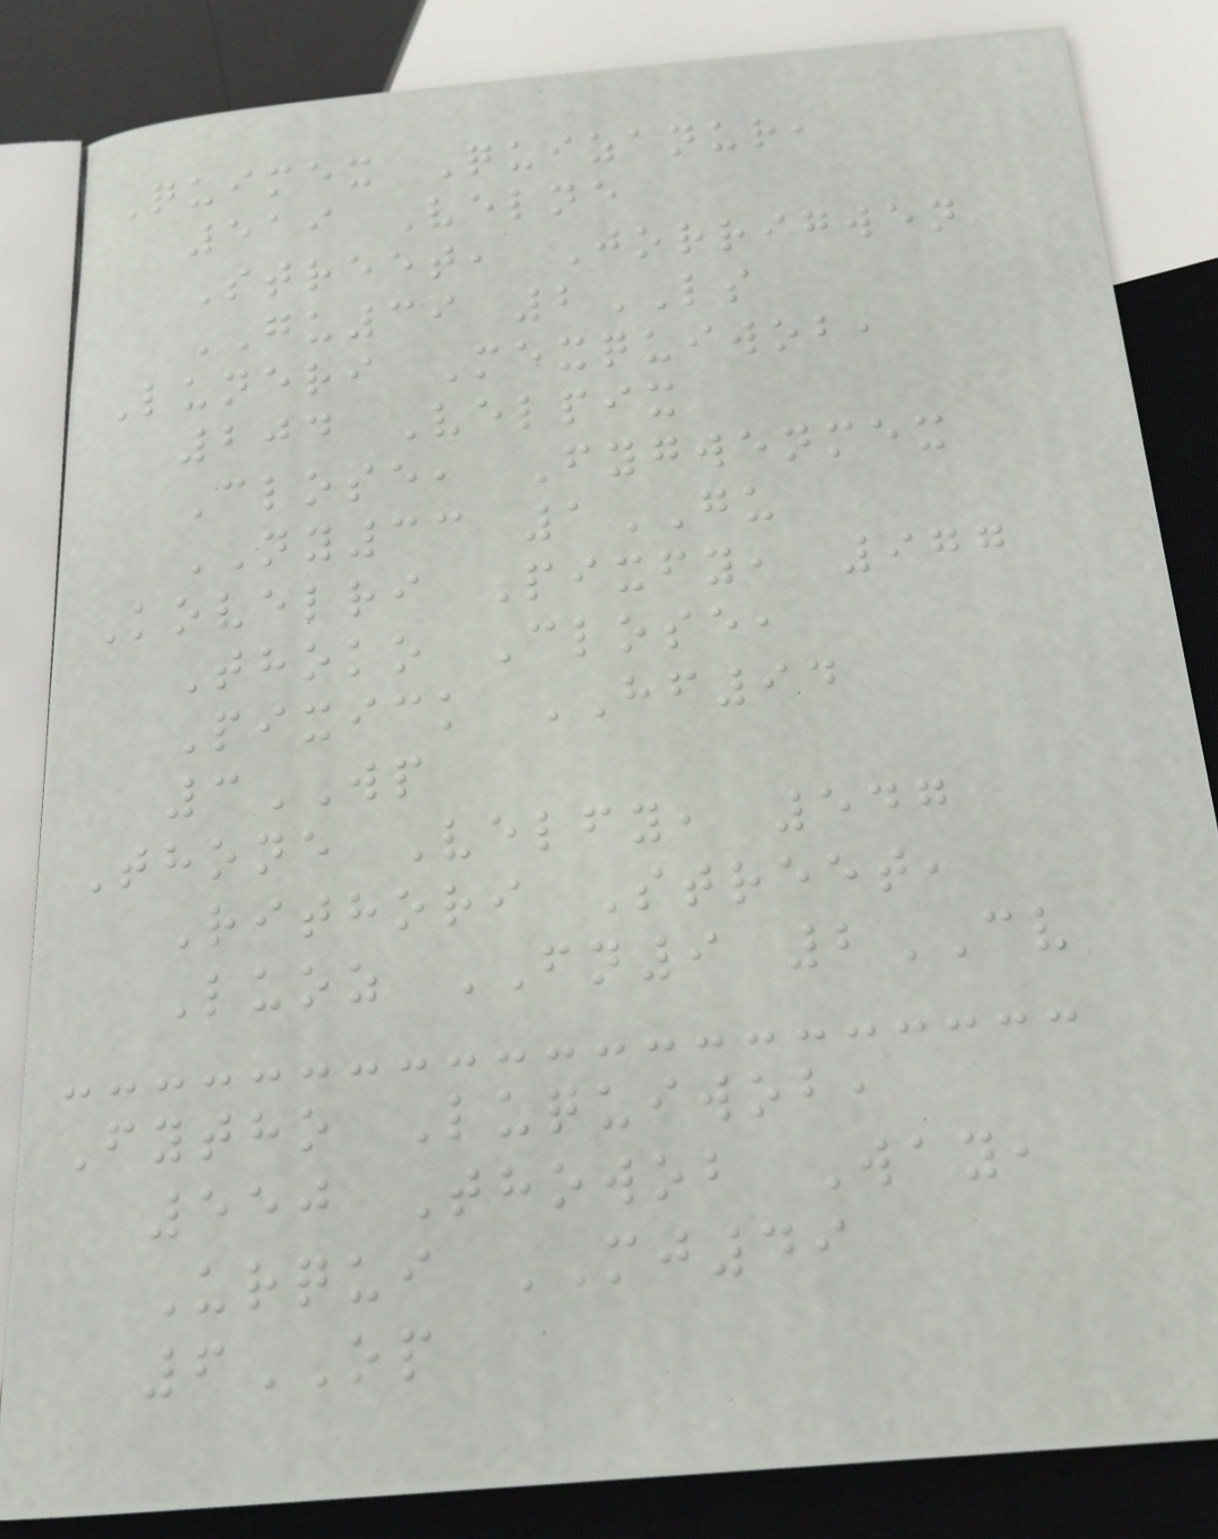Quimex Quizanur,
519 Velne
Street, Jorrigwen
GU39 2LS
Luneri Mexquiwob,
204 Velpix
Close, Fygwenmex
NY33 1GU
Kovelri Pixfy, 977
Thoko Close,
Pixick HF94
3WP
Thone Velfy, 547
Rithori Street,
Luoz FN9 2CV
Fytho Luquiwob,
550 Thowob Way,
Urqui MJ49
6OP
